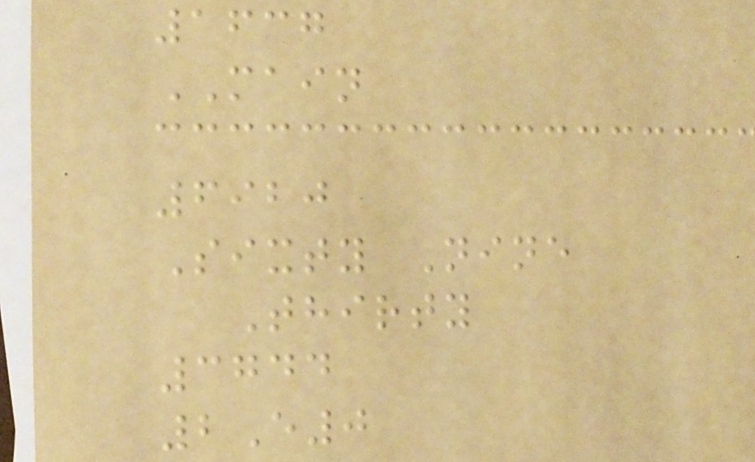1637
MAIN
6920
Sixty Nine
Thirty
3744
2E0
